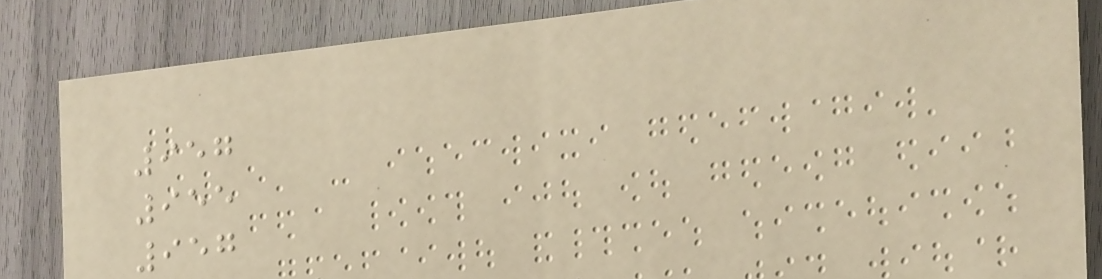957
955
957
